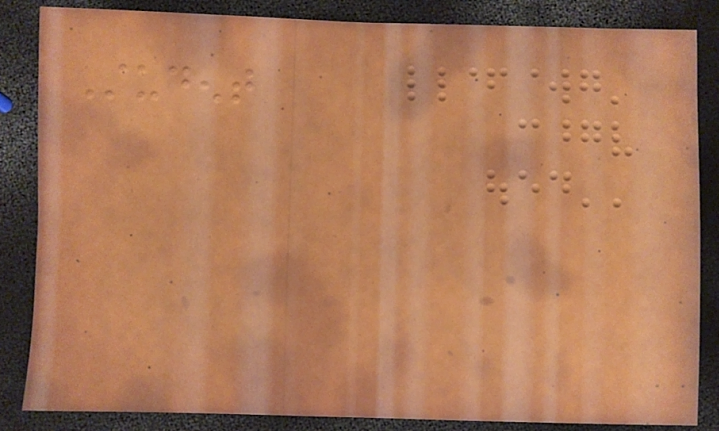Student
